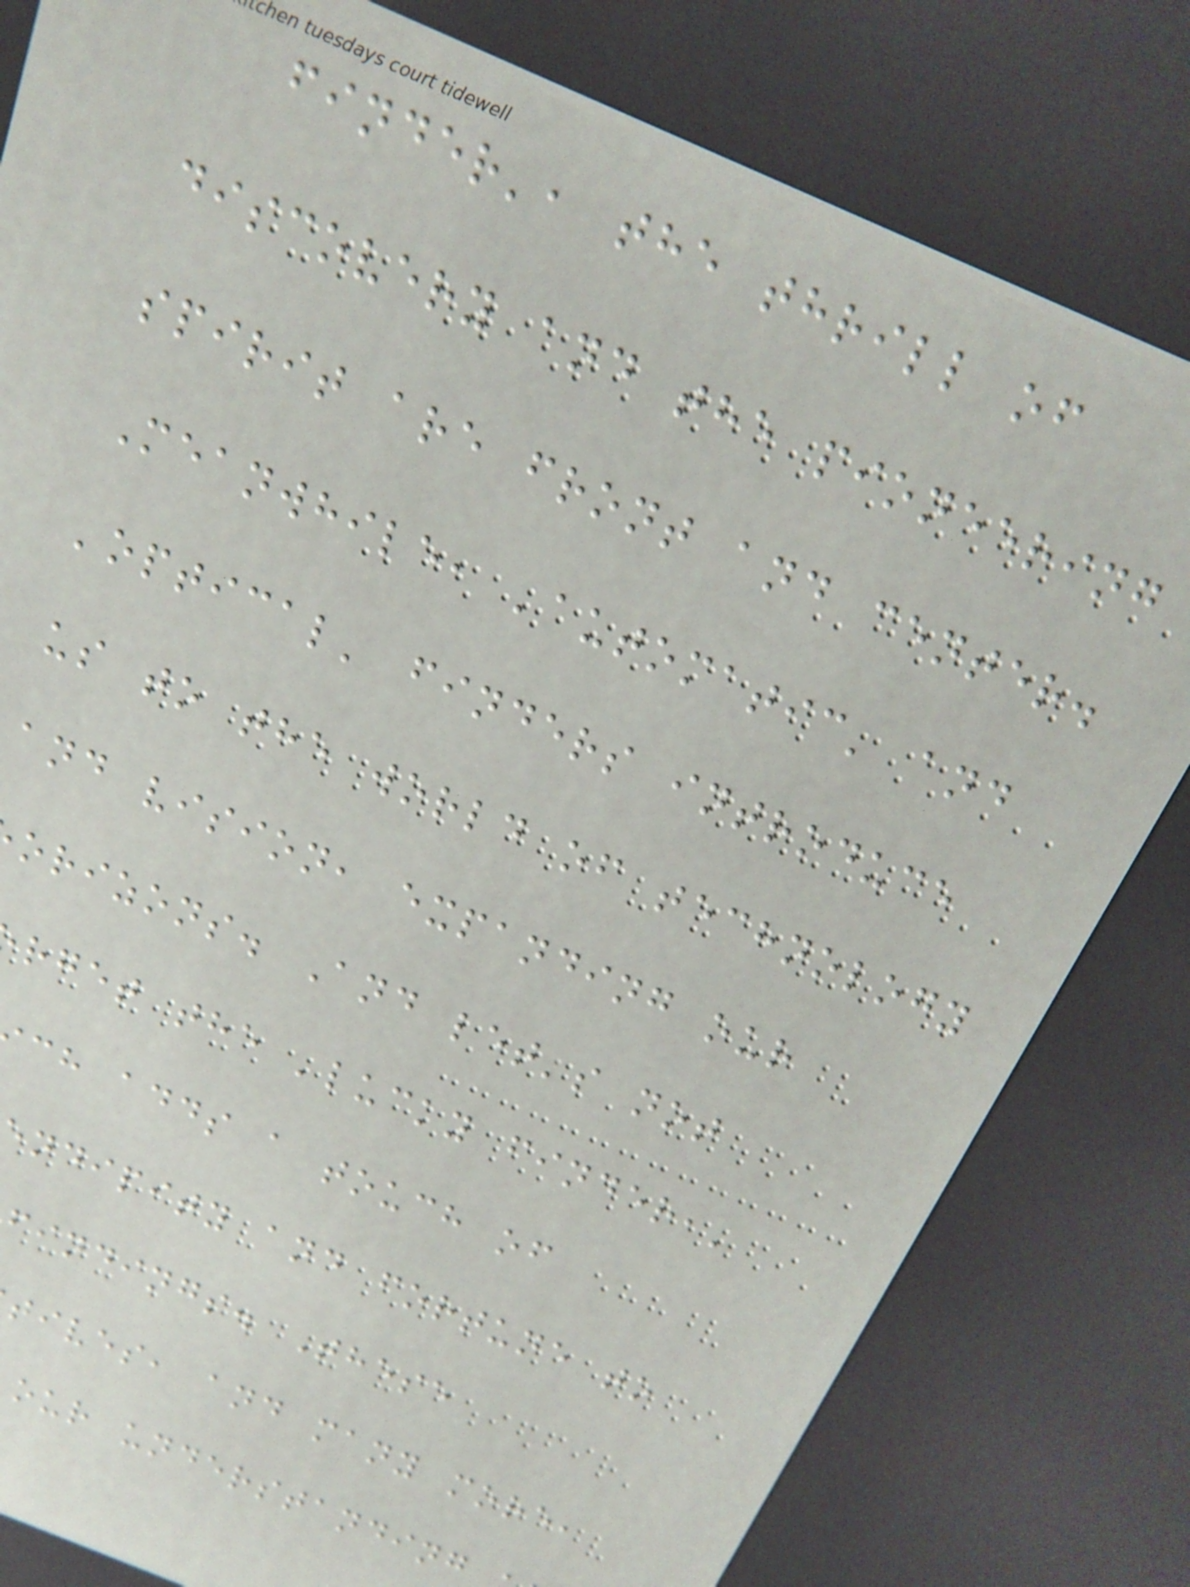finder', the thrill of
discovery and the pioneering
spirit are front and center.
Meanwhile, 'automatic' and
'optical' finders introduce
us to the world of technology
and vision, expanding our
orizons. And let's not
rget the 'lucky finder,'
ch adds a touch of
ndipity and fortune to
findings. These
tives, and many more,
our understanding
